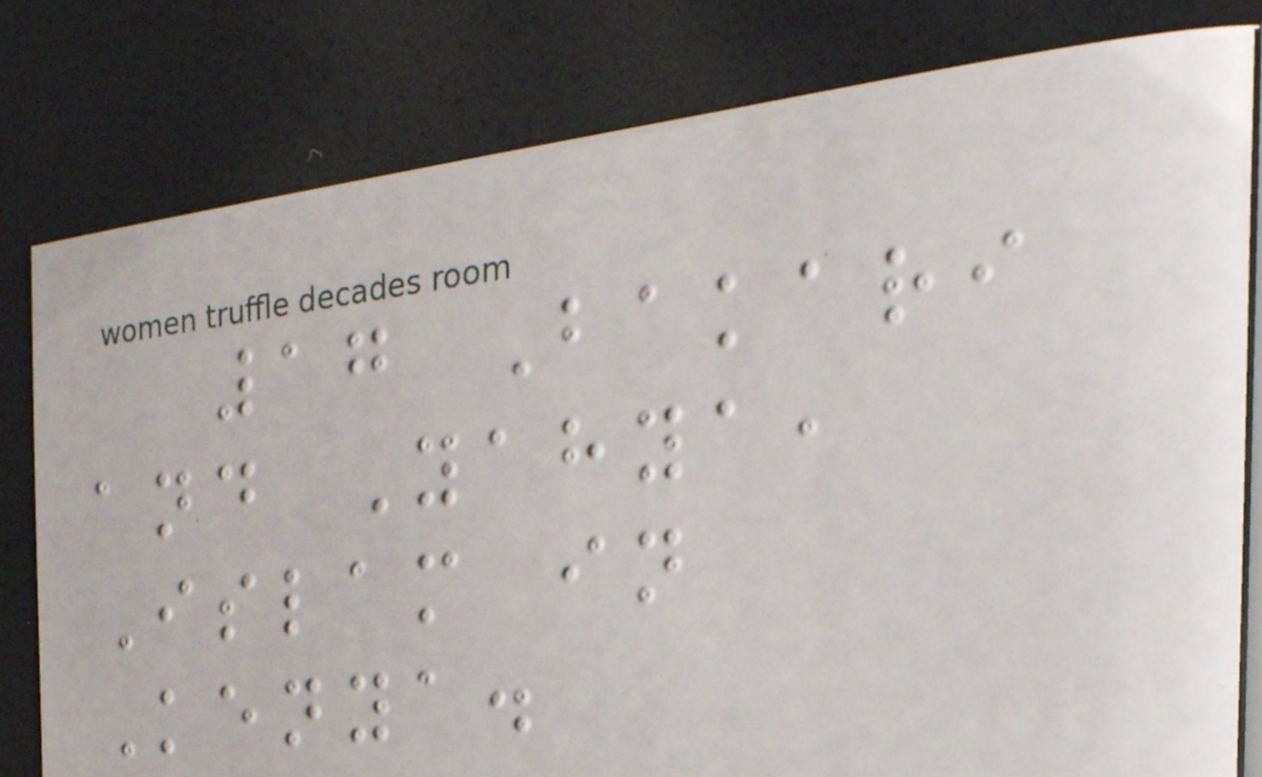17 Bakari
and Yahya,
Islam in
Kenya.
